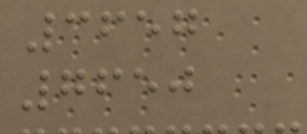3657
7650
